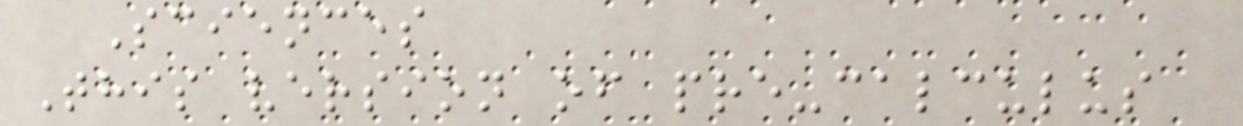Sciences
This version of pre-calculus
